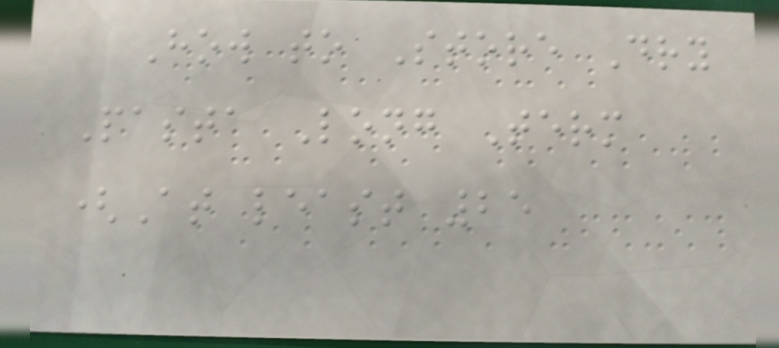How to Store Dry
Pasta Long Term
(At least 25
